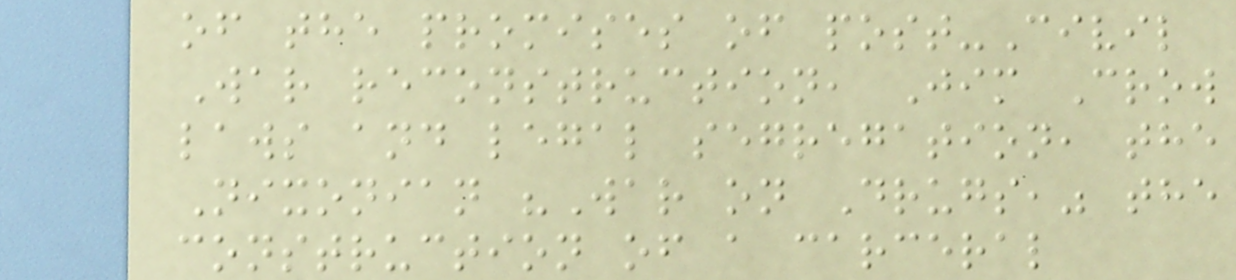of the promises of post-Civil
War reconstruction, Jim Crow
laws and legal segregation, the
Nixonian "War on Drugs," the
construction of a carceral
